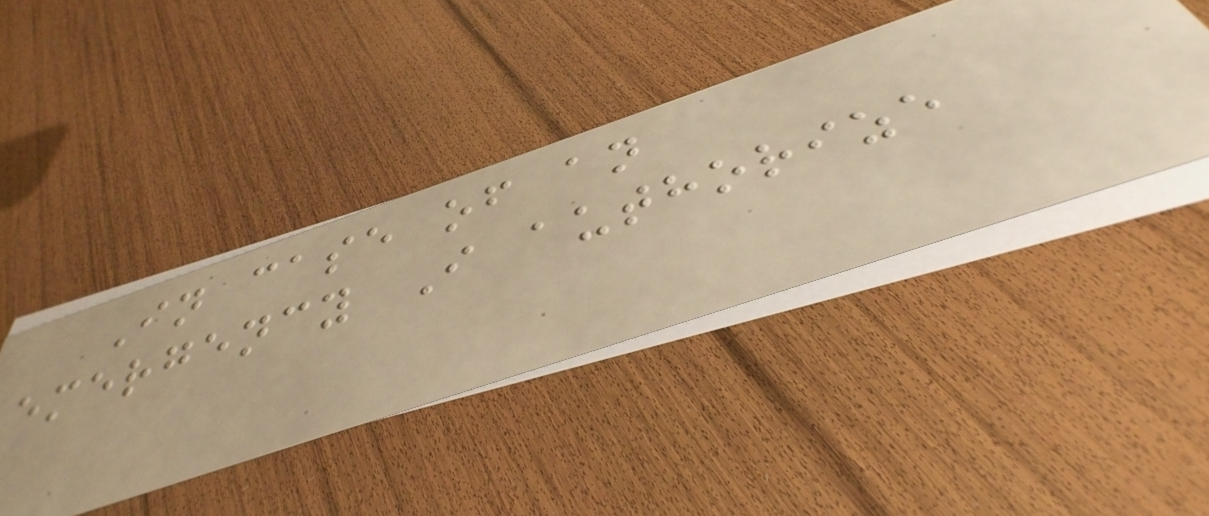In case of an
emergency I authorize
